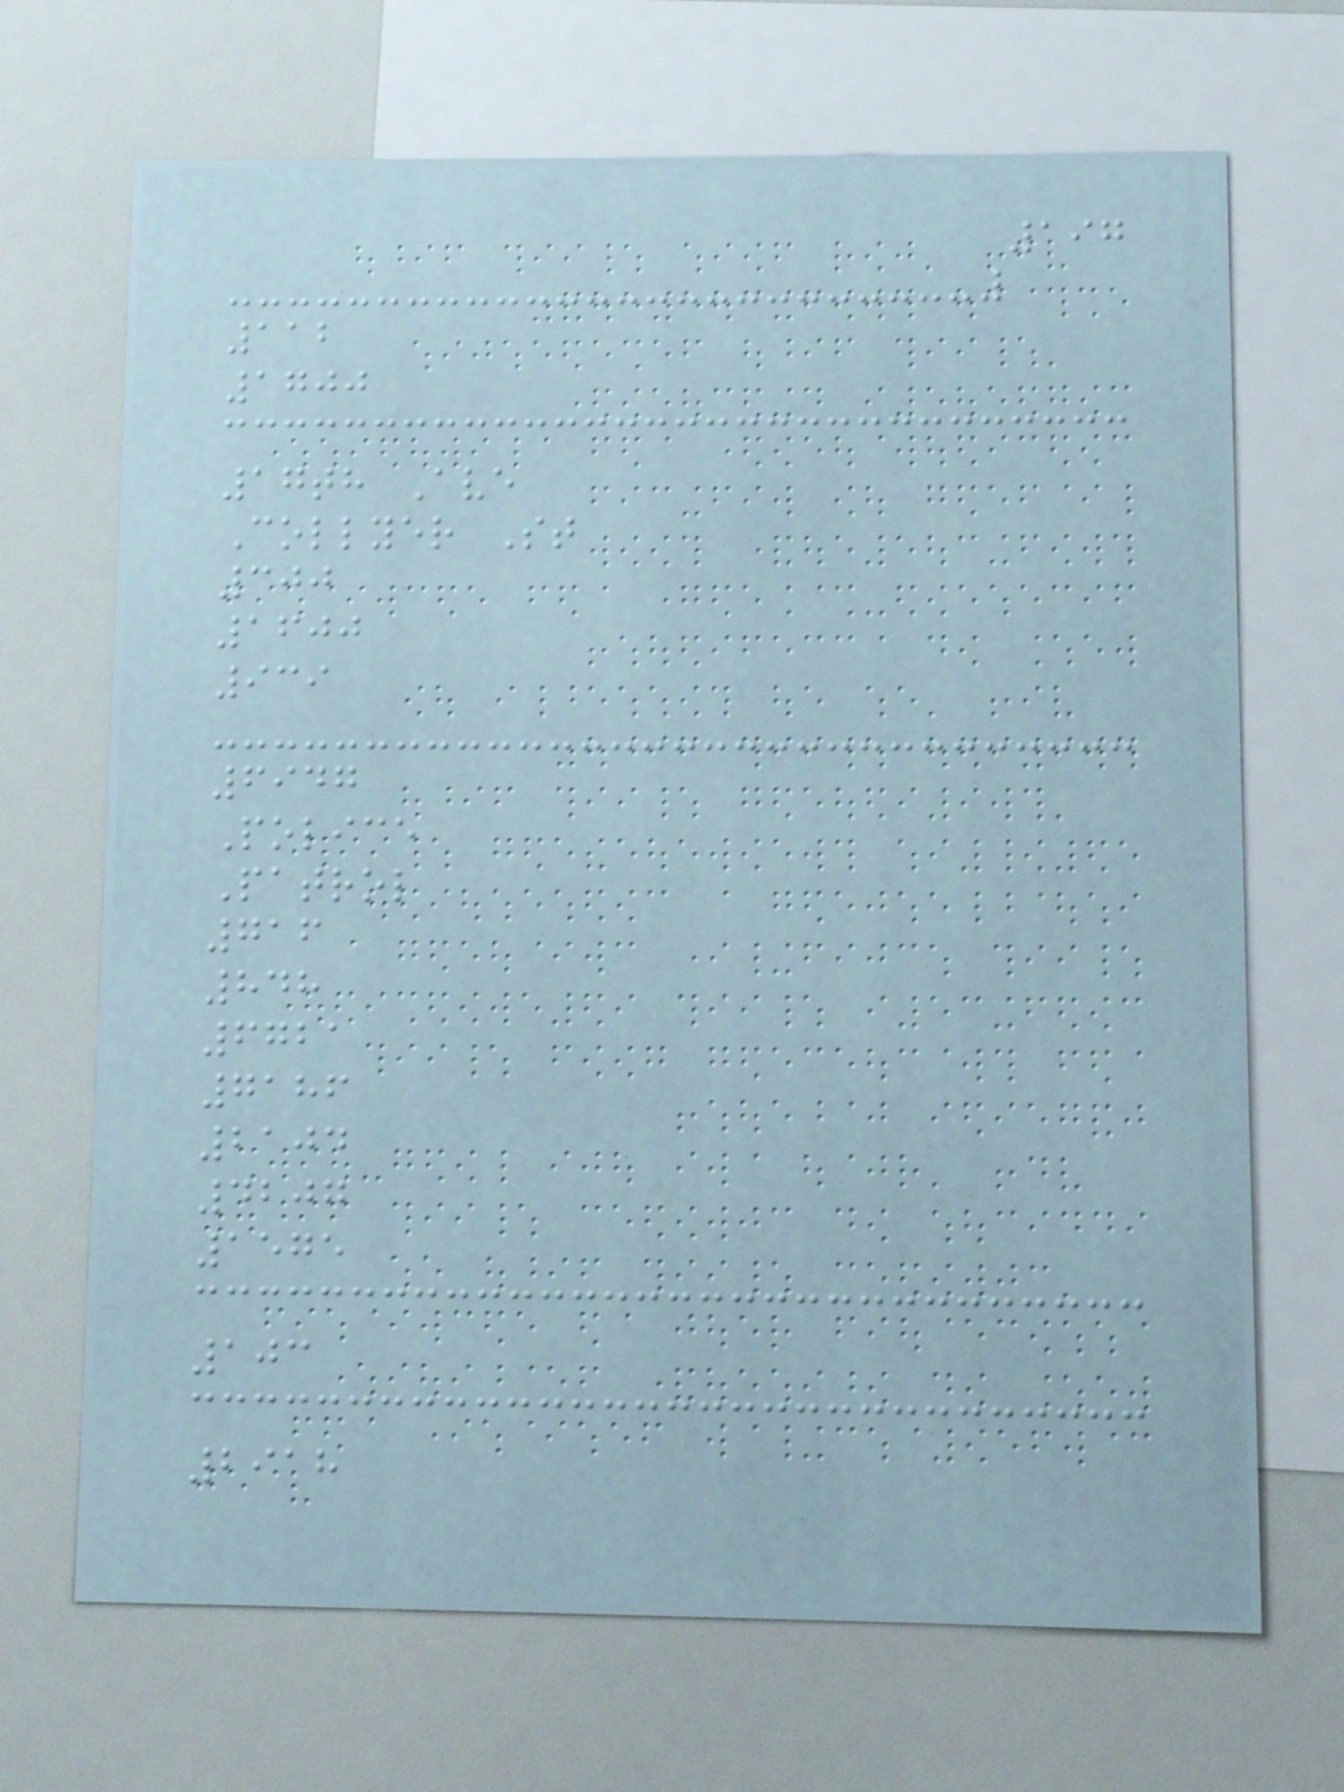197
112
1700
17th Ave
Collyer St
300
1600
939
6947
Police
Patrol
716
848
6721
7186
2104
4207
1575
103
2918
